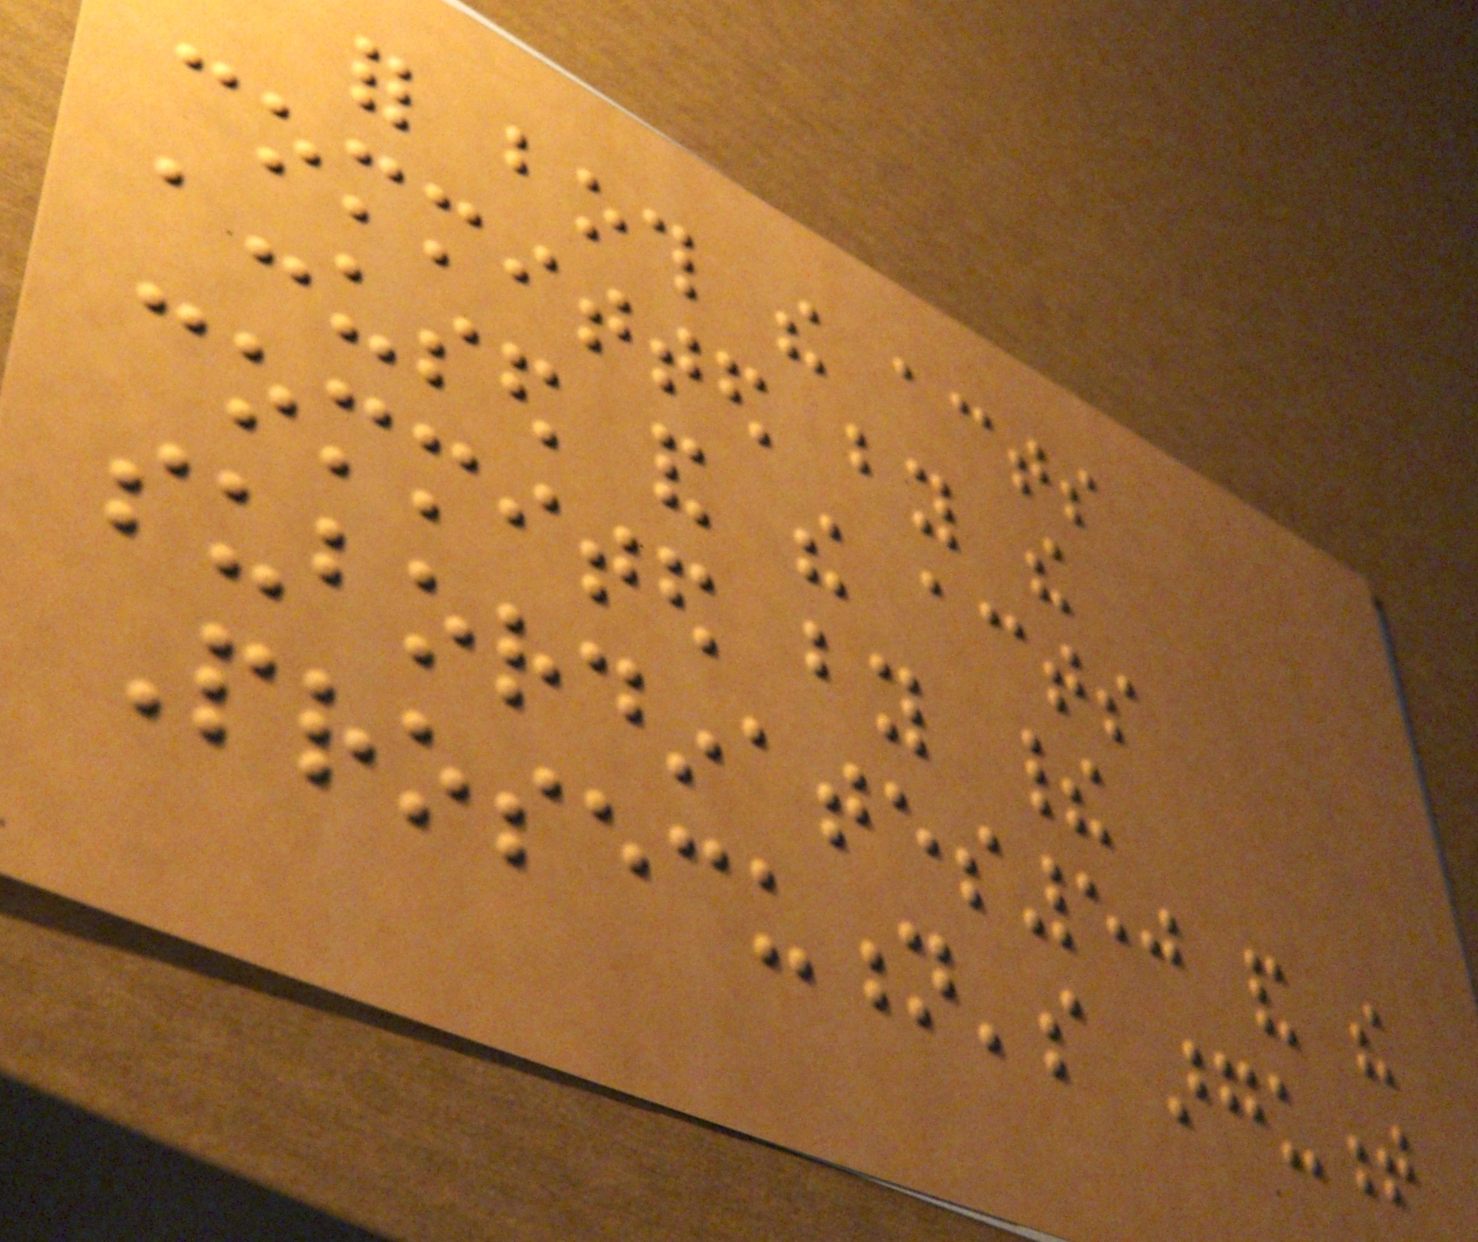for both the acts
committed by the
accused and the acts
commited by their
subordinates50 and the
Prosecution's argument
